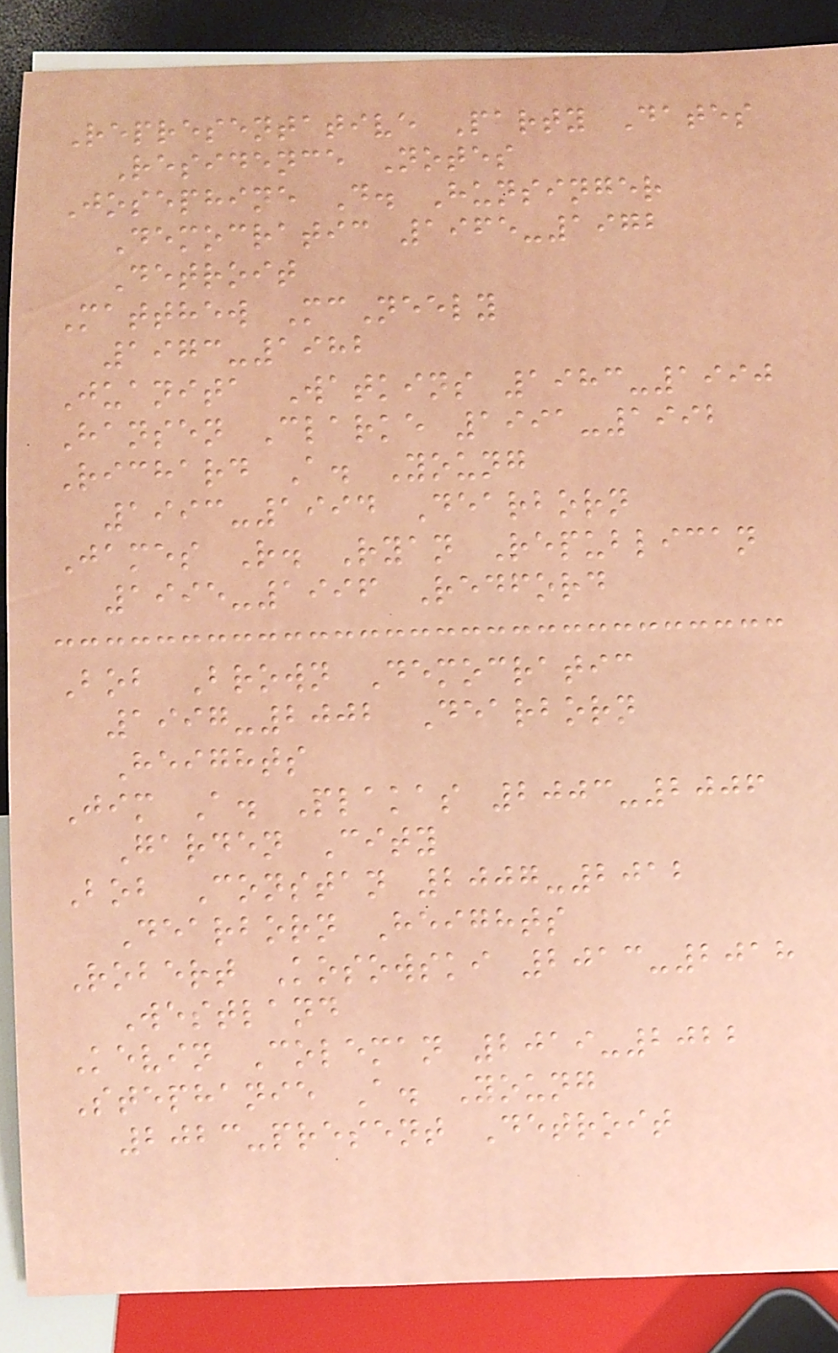Representative Party Dates
Residence Notes
Josephine D. Hunsinger
Democratic 1965-1972
Detroit
Matthew McNeely
1973-1982
Juanita Watkins 1983-1990
Hansen Clarke 1991-1992
Richard A. Young
1993-1994 Dearborn
James R. Ryan Republican
1995-1996 Redford
Bob Brown Democratic
1997-2002 Dearborn
Heights
Jim A. Plakas 2003-2006
Garden City
Bob Constan 2007-2012
Dearborn Heights
Robert Kosowski 2013-2018
Westland
Kevin Coleman 2019-2022
Stephanie A. Young
2023-present Detroit
